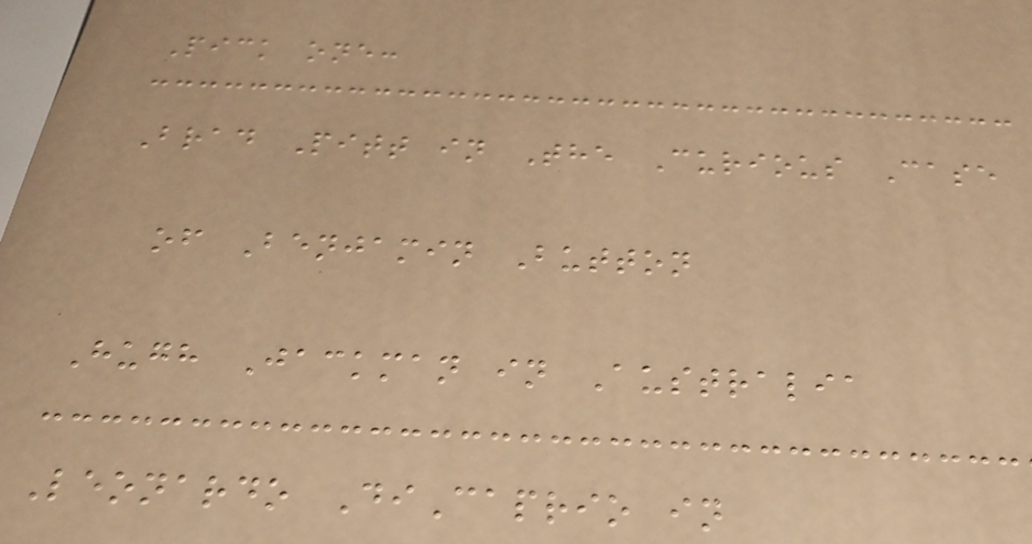Pick one:
Brad Pitt in The Curious Case
of Benjamin Button
Hugh Jackman in Australia
Leonardo DiCaprio in
